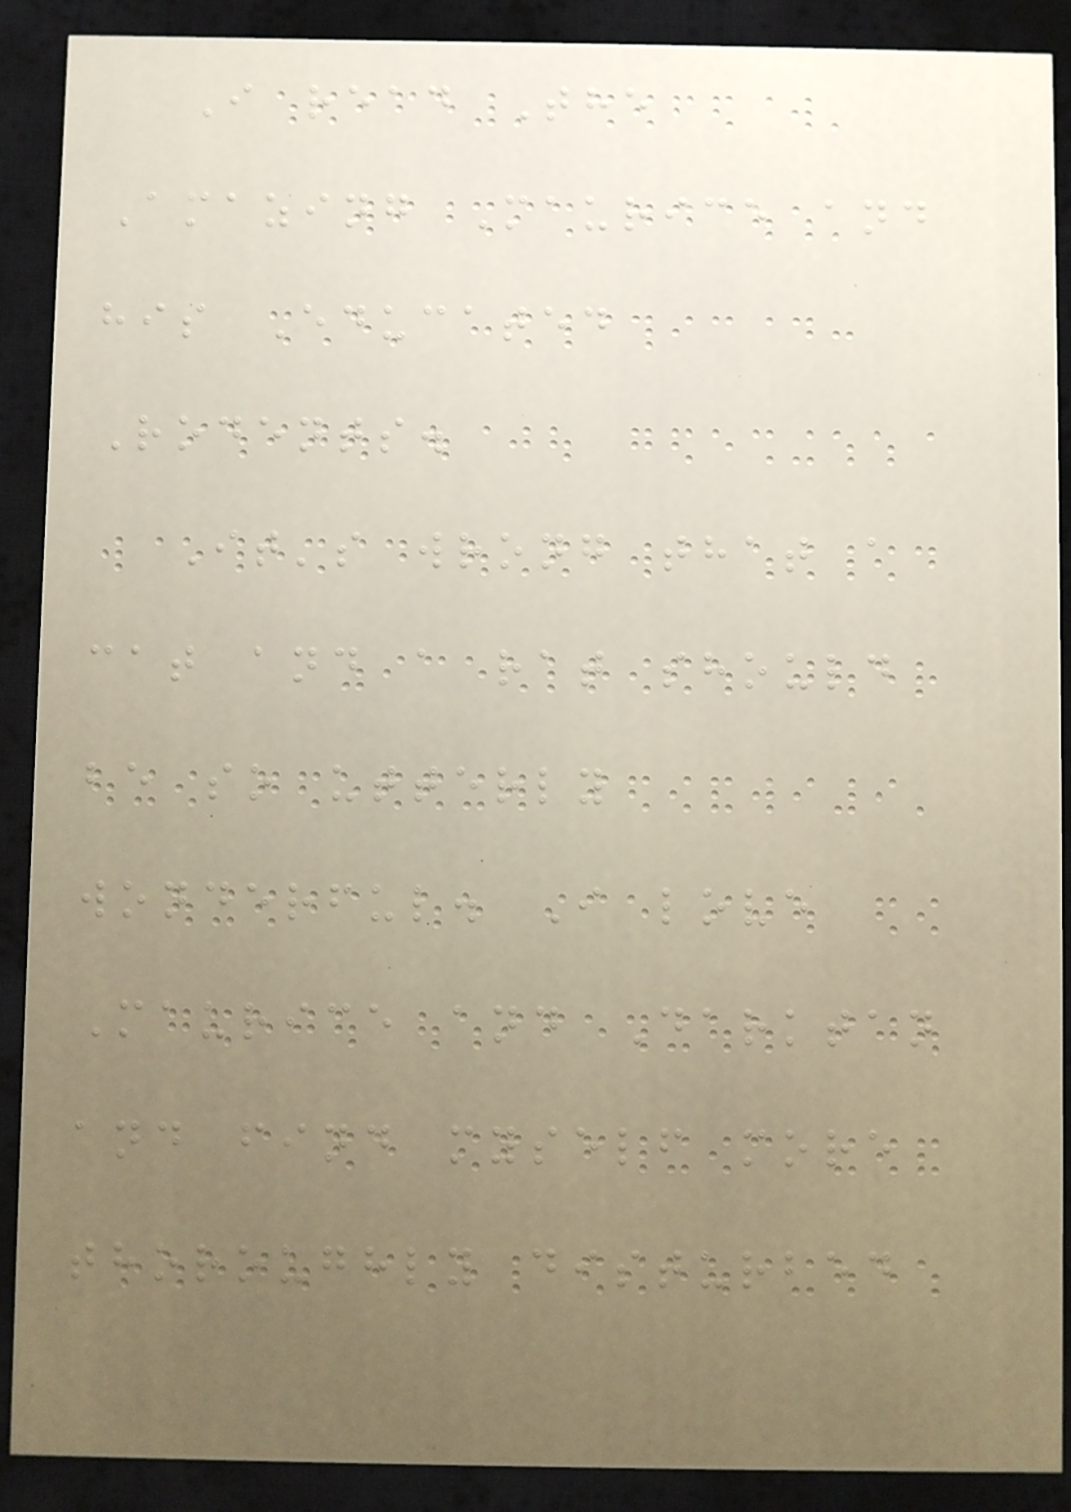I read The
Amazing Maurice and
his Educated
Rodents.
It's wrong that a
cat and a rat should
be so utterly
wonderful. I love
Maurice and Darktan
and find myself more
thoroughly disturbed
